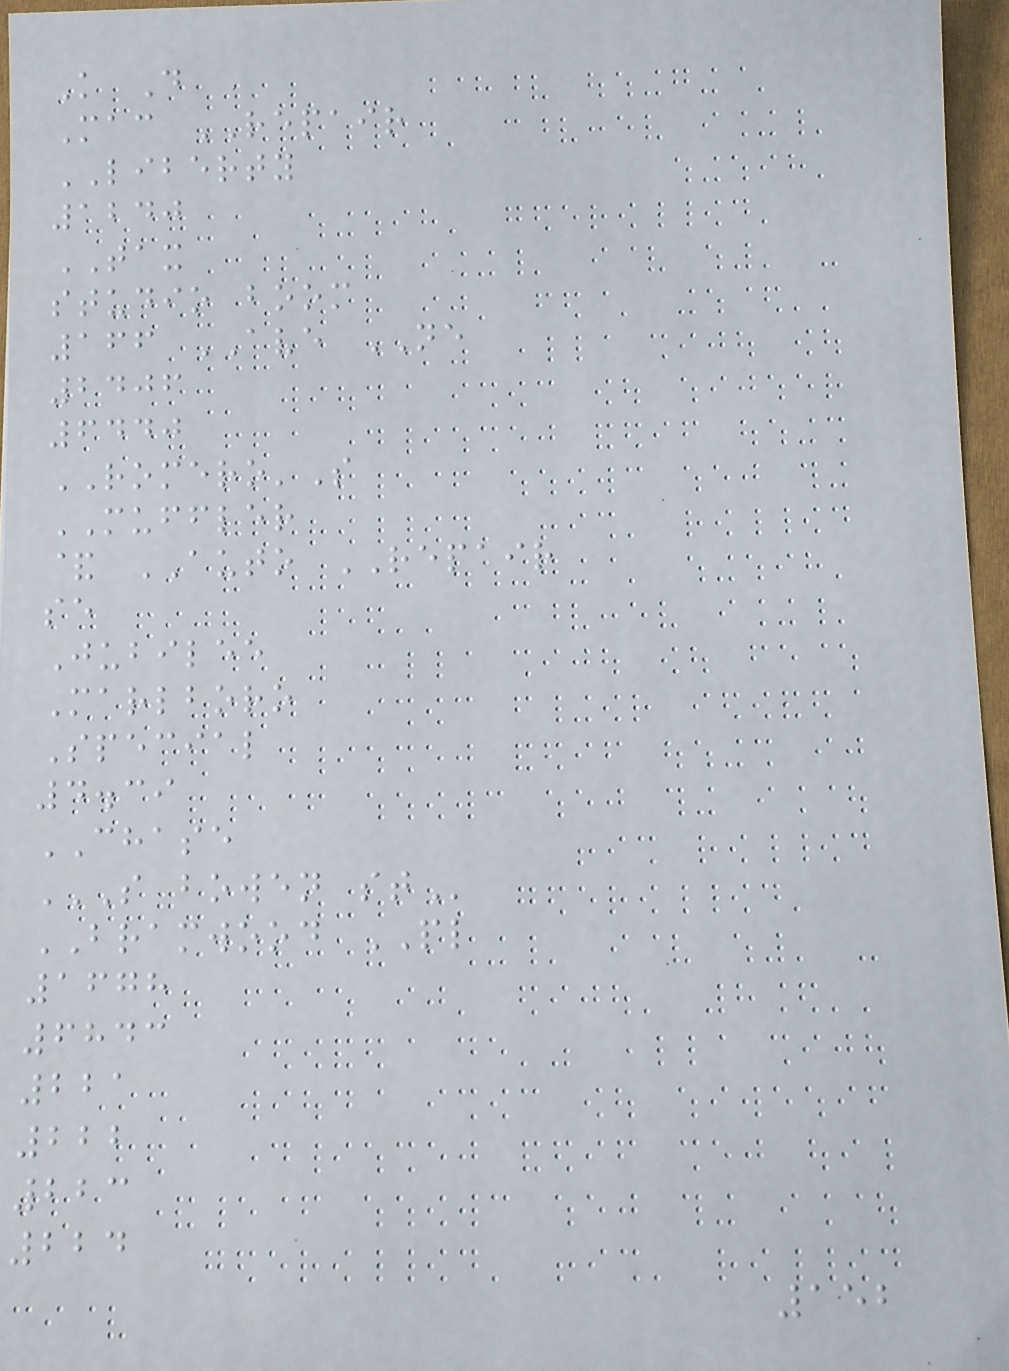K D
Mac REPAIR
LIBERTY
1240
TAX
studio boom
166 AVE NE
2406
6440
ROMERO'S
MUFFLER
& AUTO REPAIR
se
Jubilee
Marlboro
Special
4.39
CHASE
S BOWEN ST
BRAMWOOD PL
1678
6843
221
222
223
224
152
